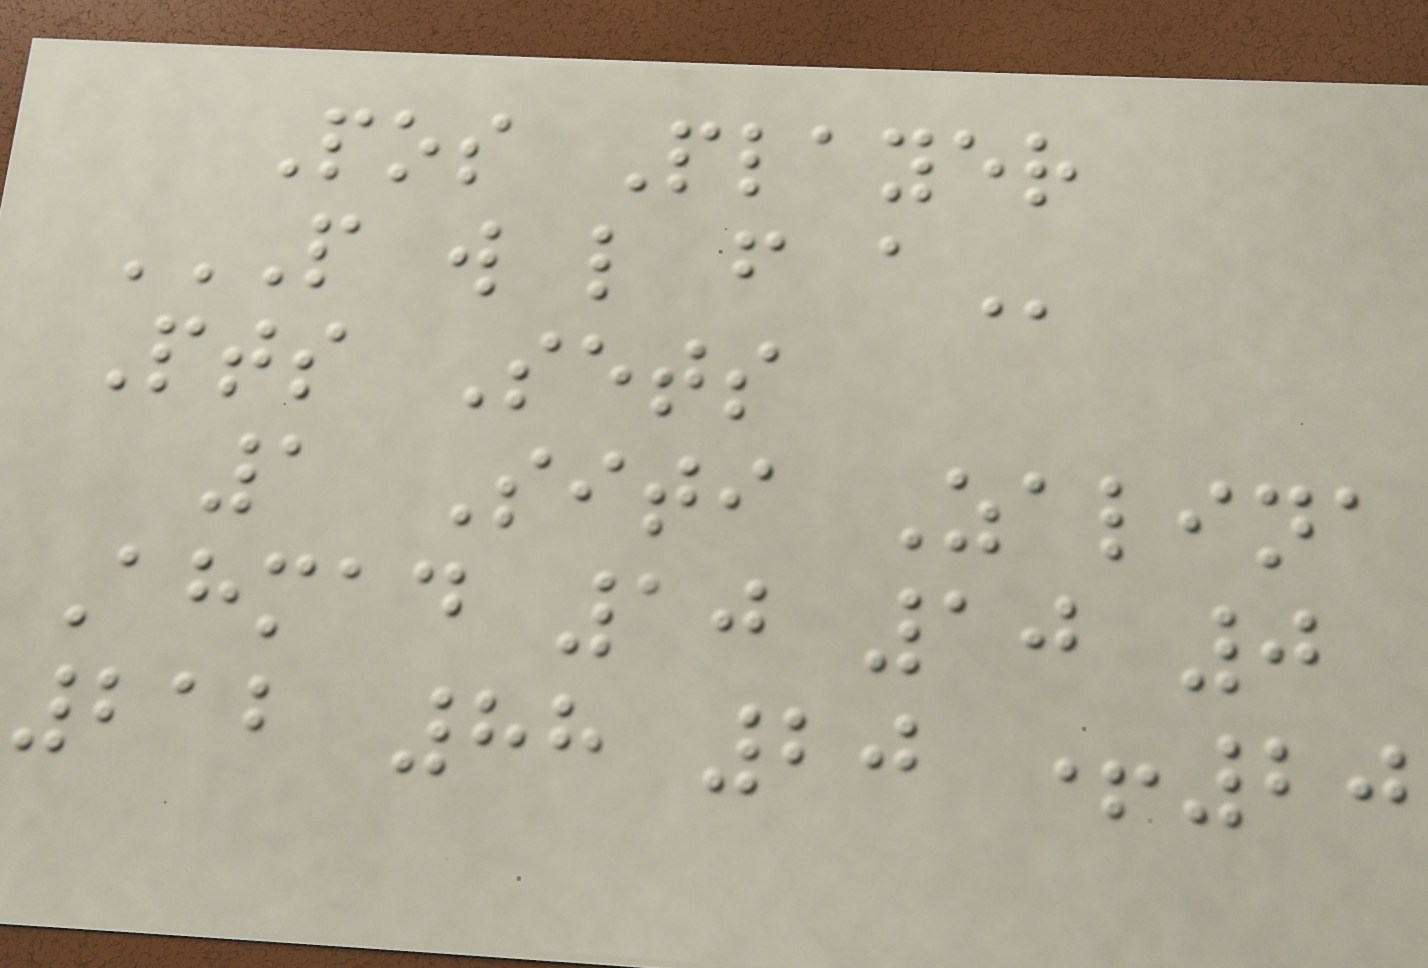Pos Player
P W L F A
Pts Sets
1 Siti Zalina
Ahmad 10 10 0
212 88 20 +20
